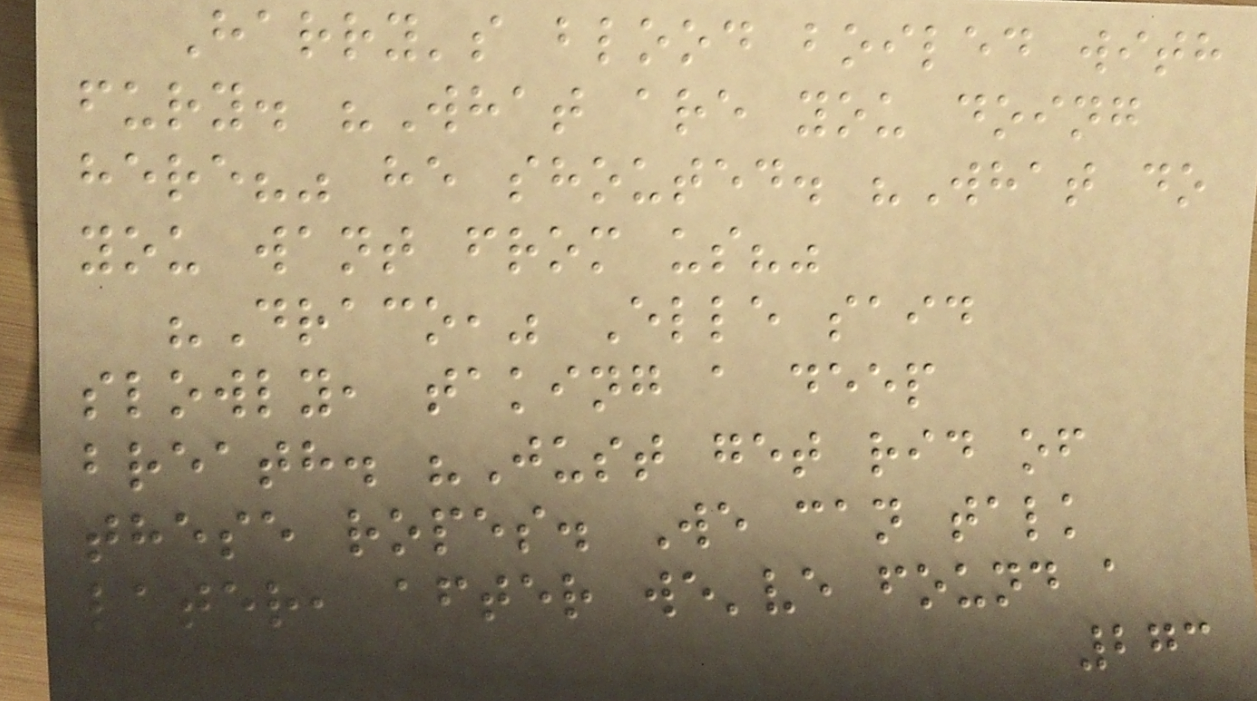Harry's blood boiled with
fury. "What are you doing
here?" he shouted. "What do
you want from us?"
"Draco," Elle said
slowly, taking a deep
breath. "Just get rid of
these ropes. We can talk
later, after we've found a
273
